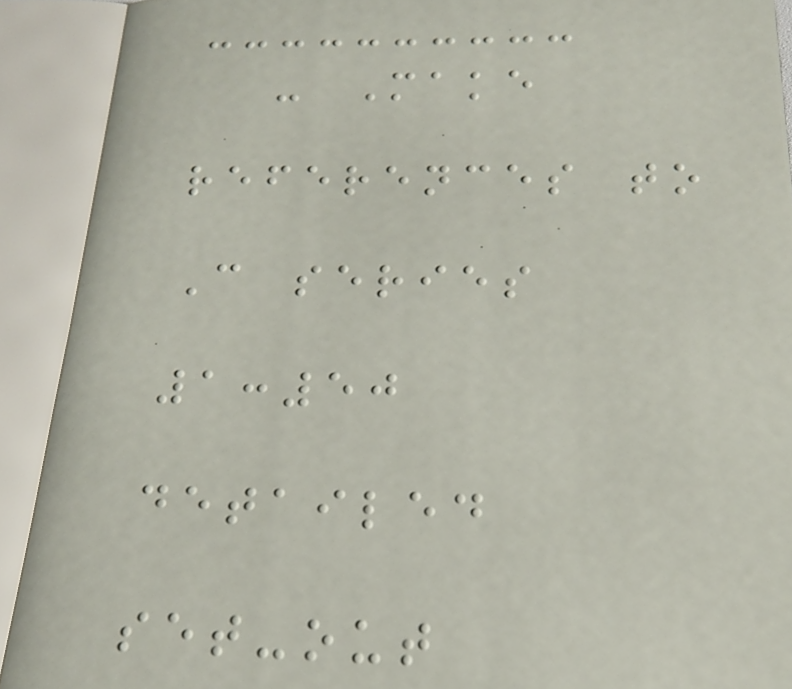- Make
references to
C series
1:50
detailed
set-out
